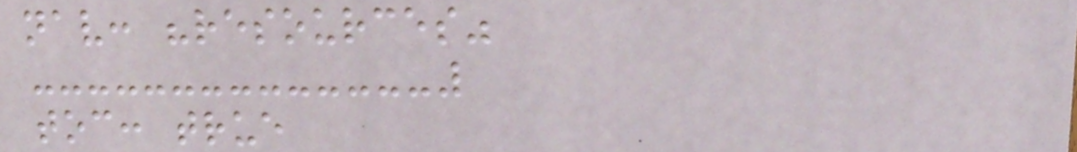nav: "resources"
toc: true
